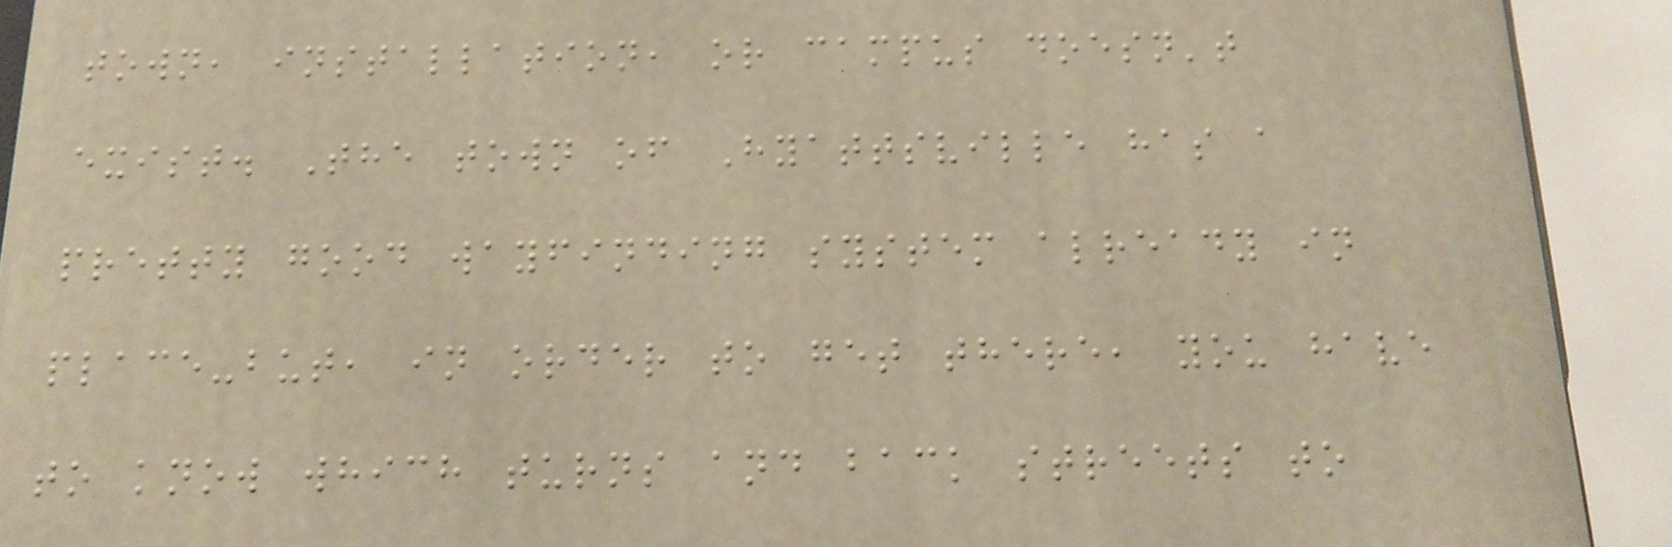town, installation, or campus doesn't
exist. The town of Hyattsville has a
pretty good wayfinding system already in
place-but, in order to get there, you have
to know which turns and back streets to
